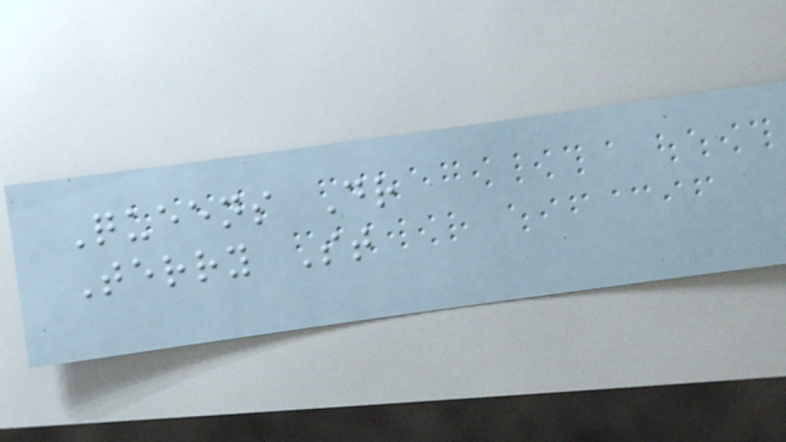Queens Dr
Terry St
